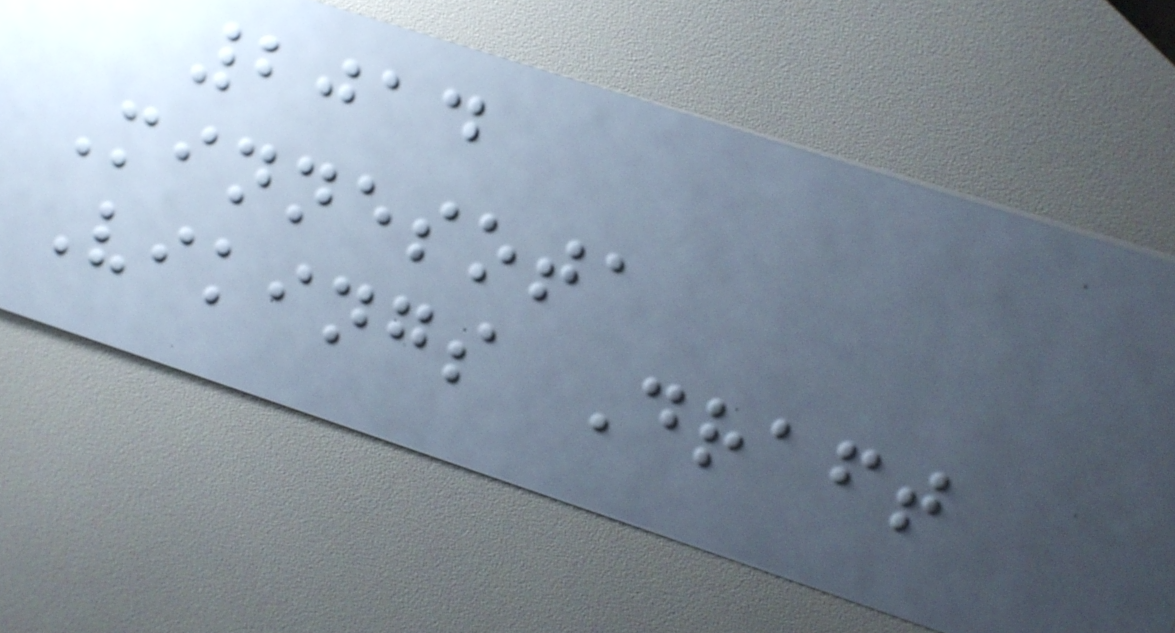2014
Minnesota
Vikings Draft
